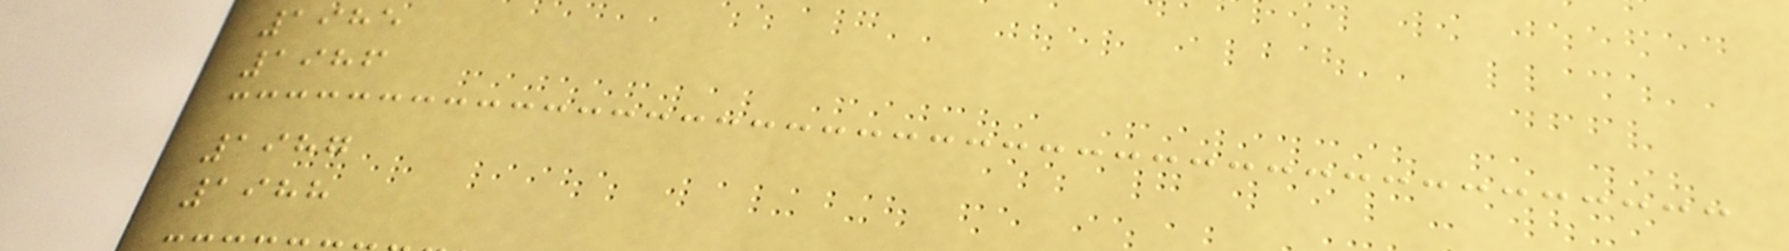1985
1986
1987
1988
